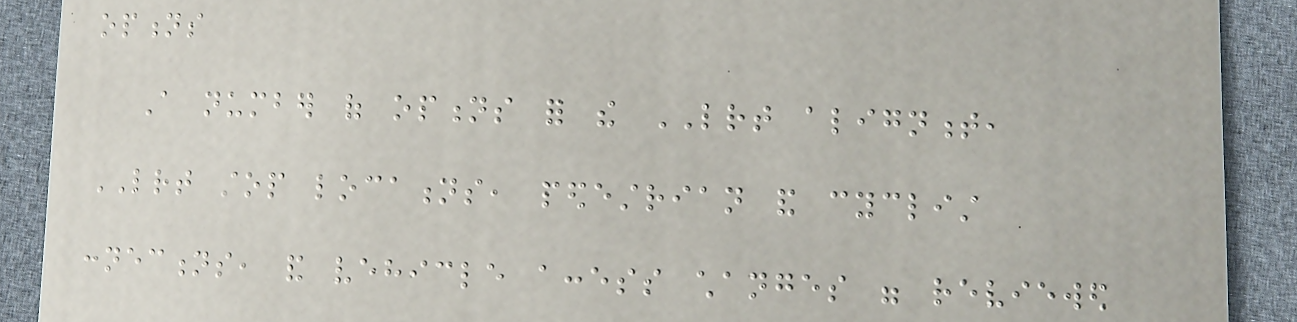options
A number of options for the LRT alignment,
LRT stop locations, pedestrian and cyclist
connections, and vehicle access changes were reviewed
